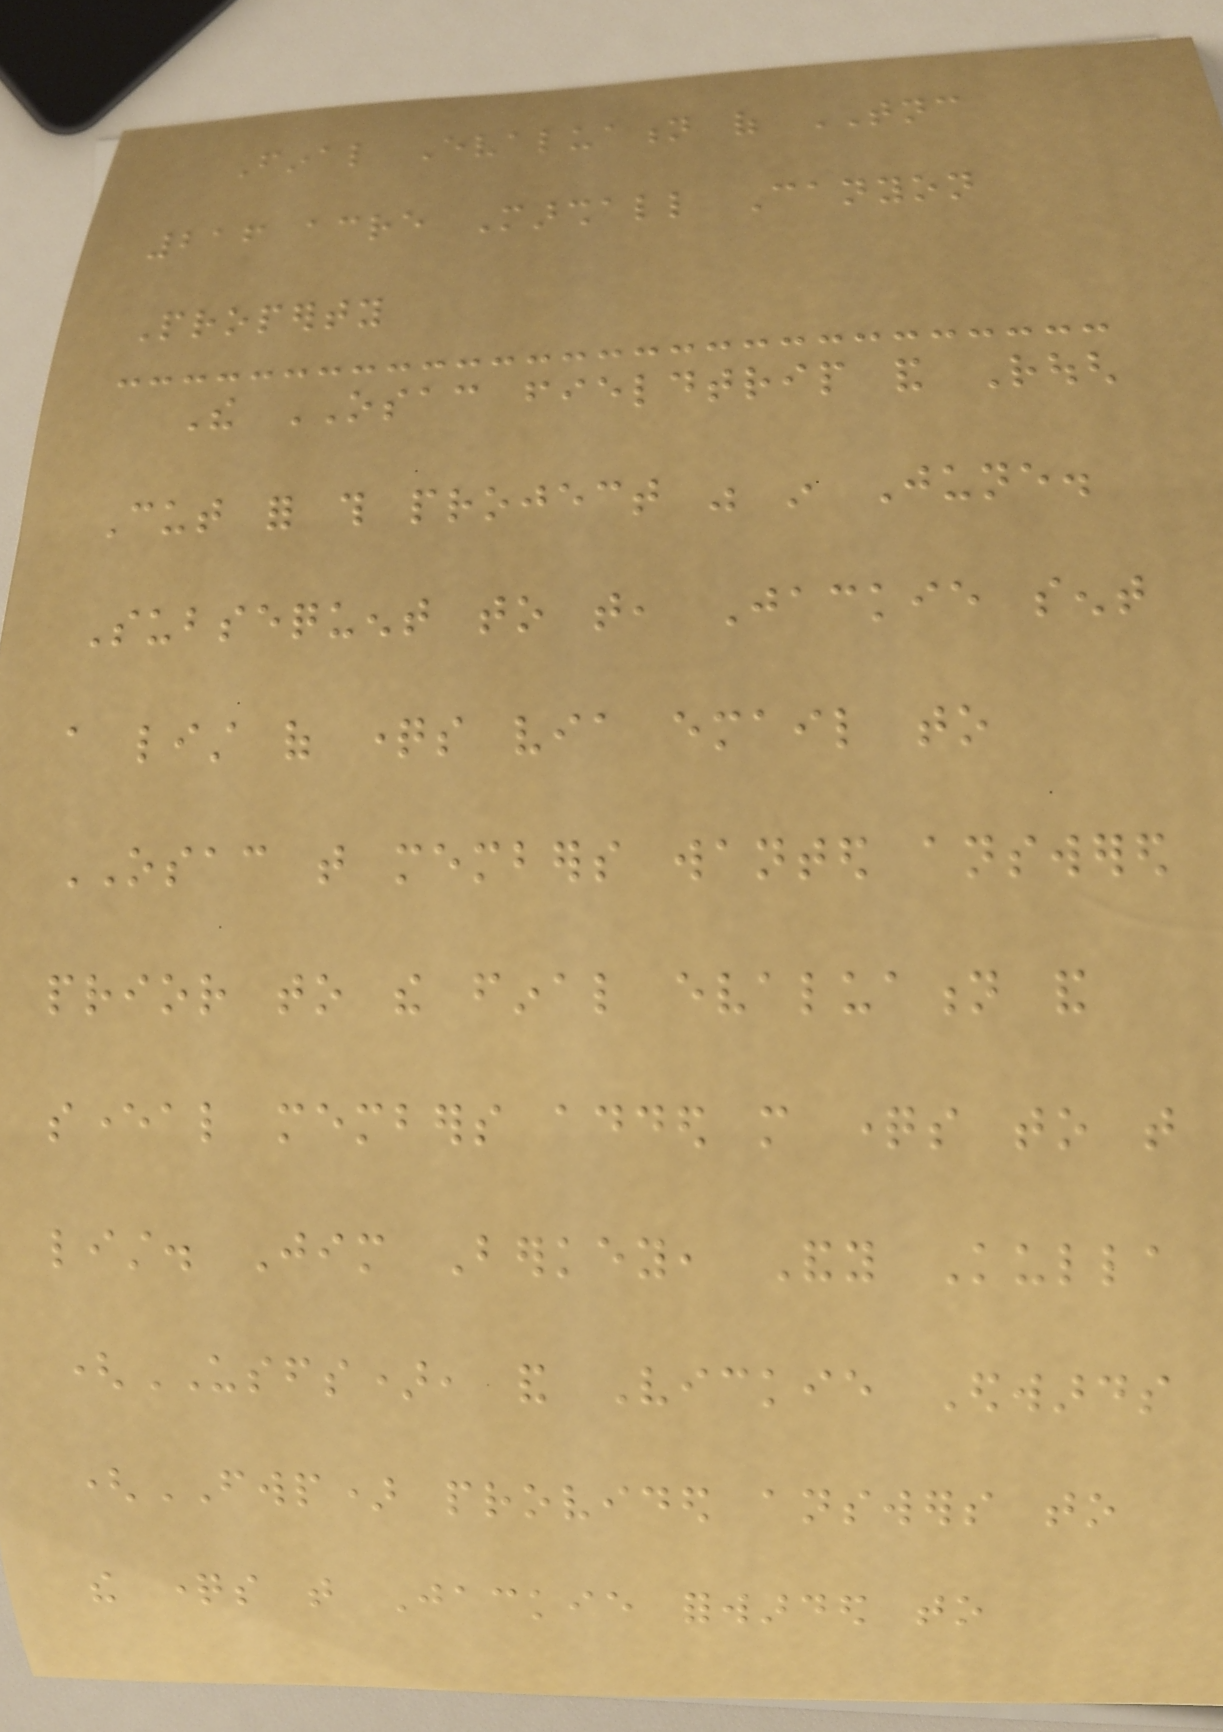Final Evaluation of TNC
216 acre Marshall Canyon
Property
The OSAC fieldtrip and Rough
Cut for this project was in June.
Subsequent to that, Jackie sent
a list of questions via email to
OSAC that members wanted answered
prior to the final evaluation and
several members added more questions to that
list. Jim Berkey, Andy Kulla
(USFS), and Vickie Edwards
(FWP) provided answers to
the questions that Jackie forwarded to
